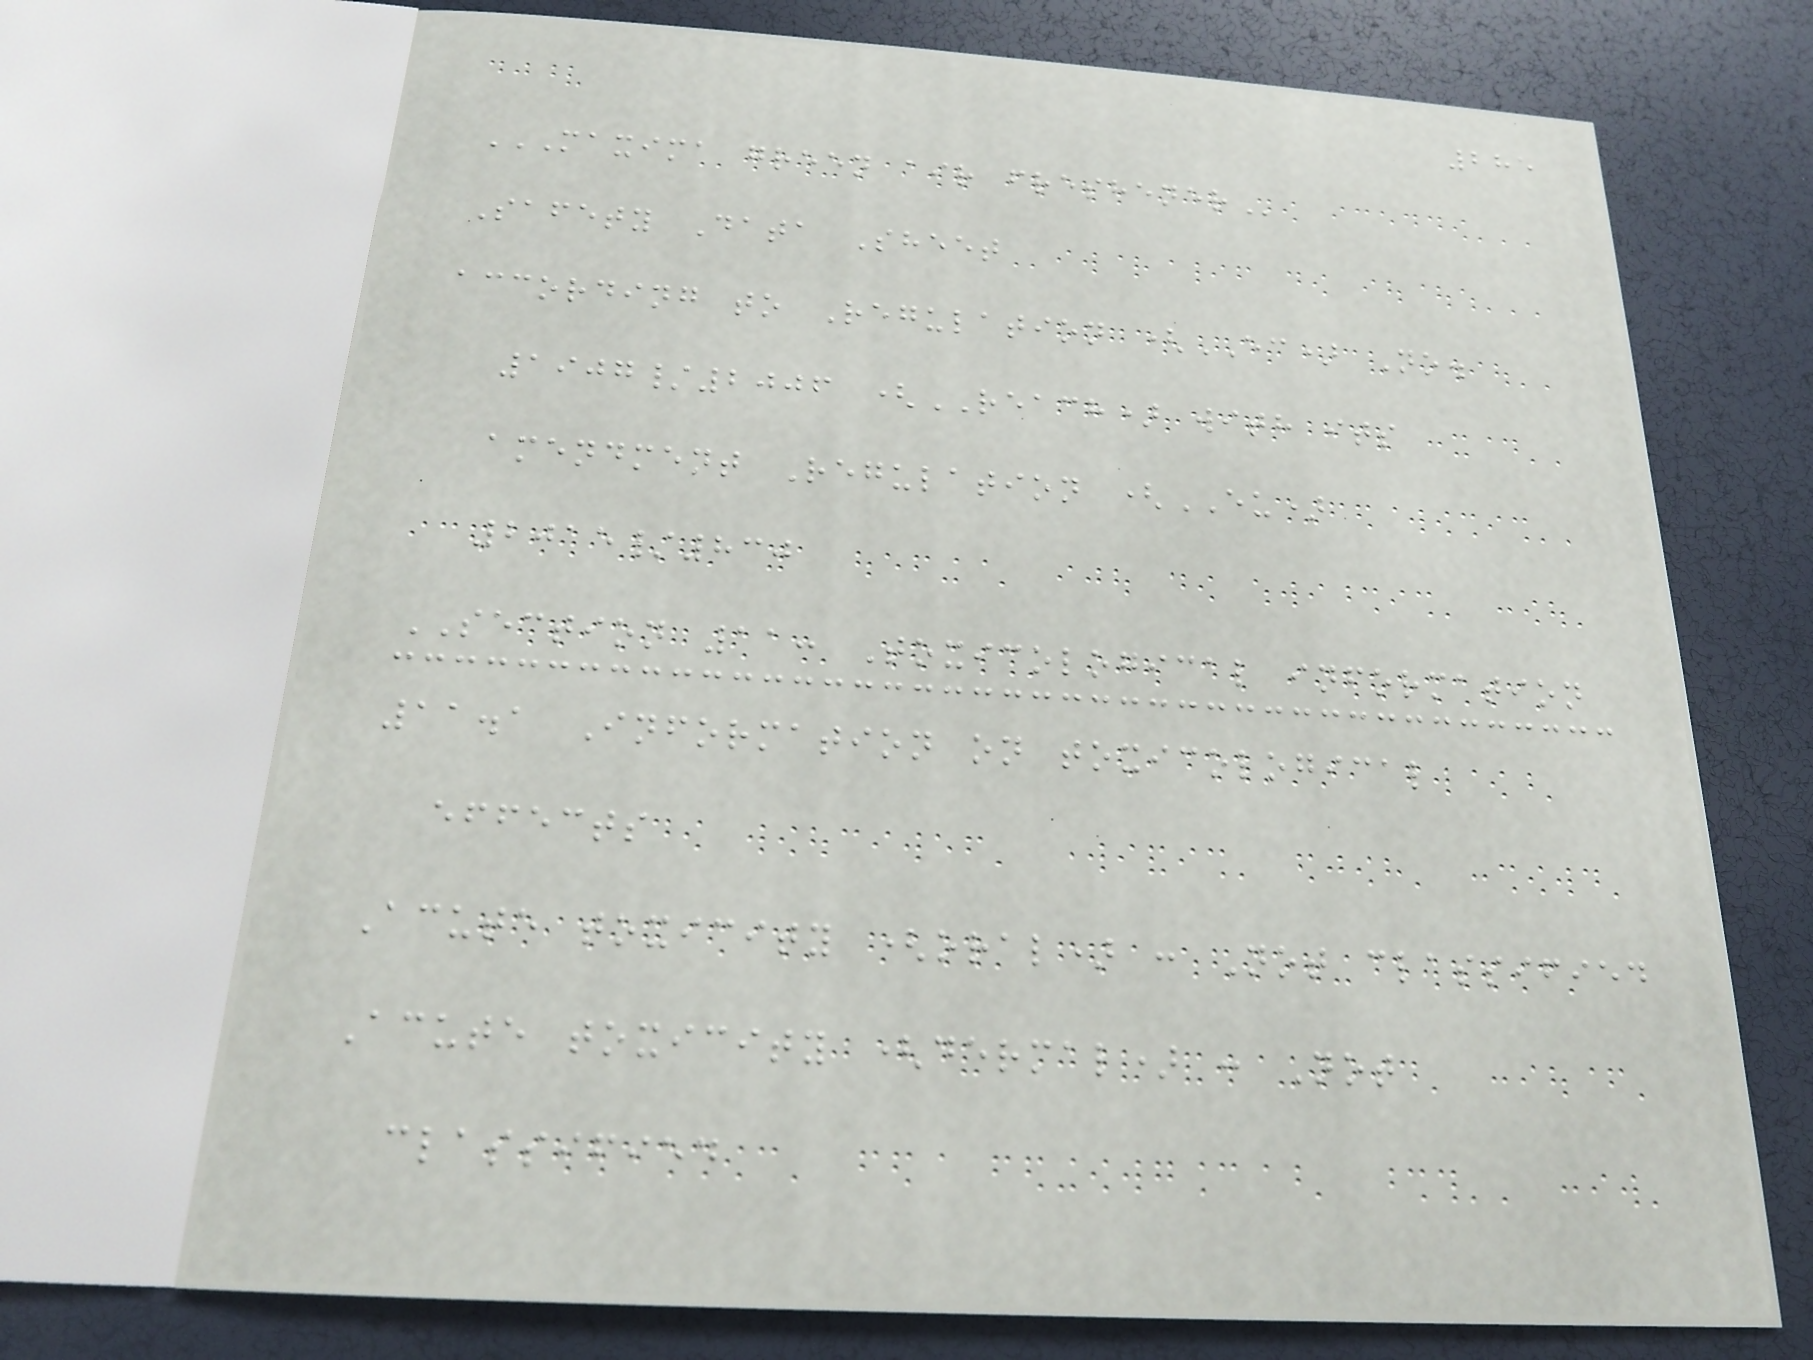285
MAXIMA GREEN AIR FRESHENER
Safety Data Sheet
according to Regulation (EC) No.
1907/2006 (REACH) with its
amendment Regulation (EU)
2015/830
SECTION 11: Toxicological information
11.1 Information on toxicological
effects
Acute toxicity (oral) : Not classified
Acute toxicity (dermal) : Not
classified
